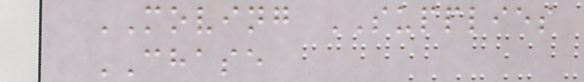MOVING SUPPLIES
CHASE
